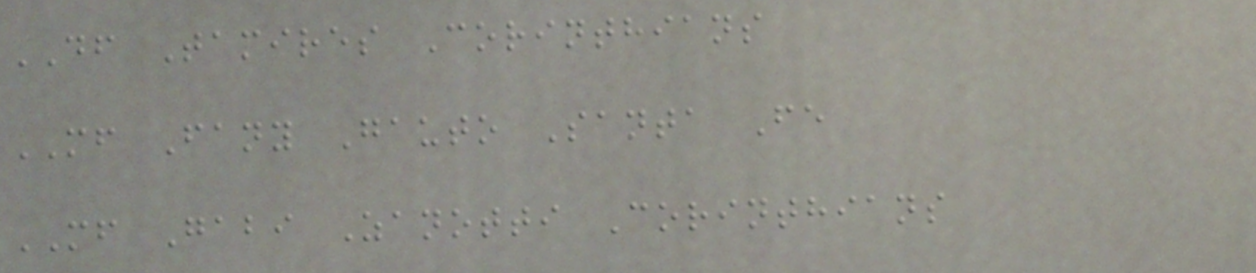DF Tamires Corinthians
MF Fany Gauto Santa Fe
MF Gabi Zanotti Corinthians
